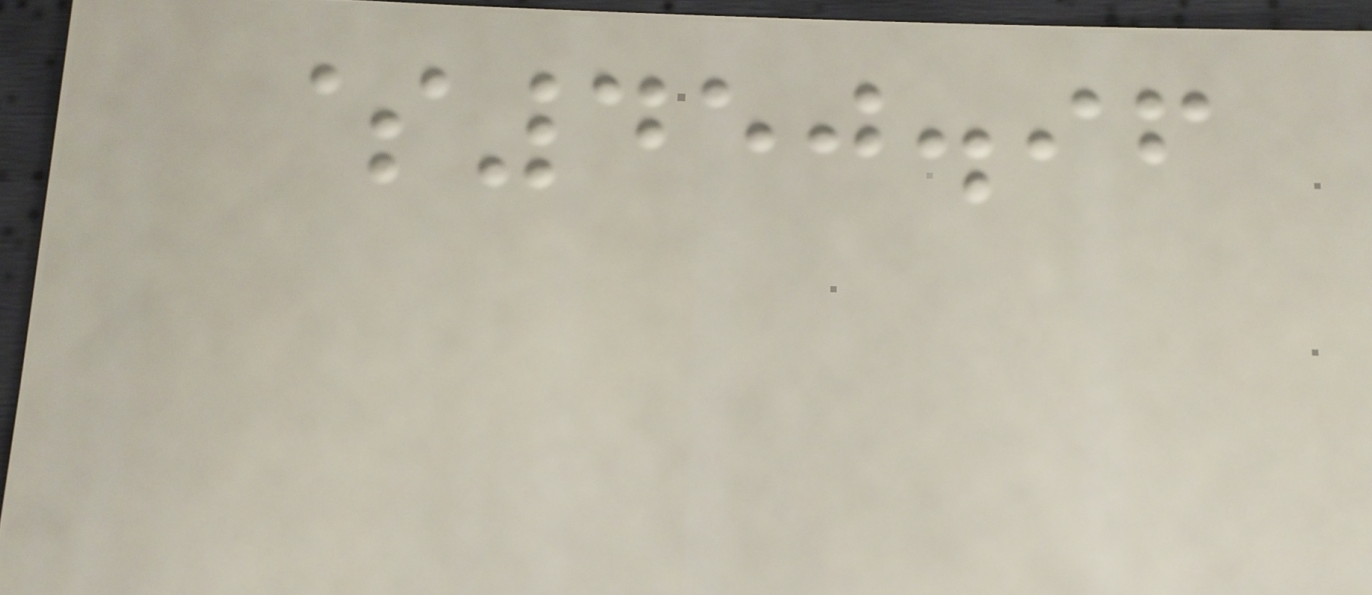$450.96
